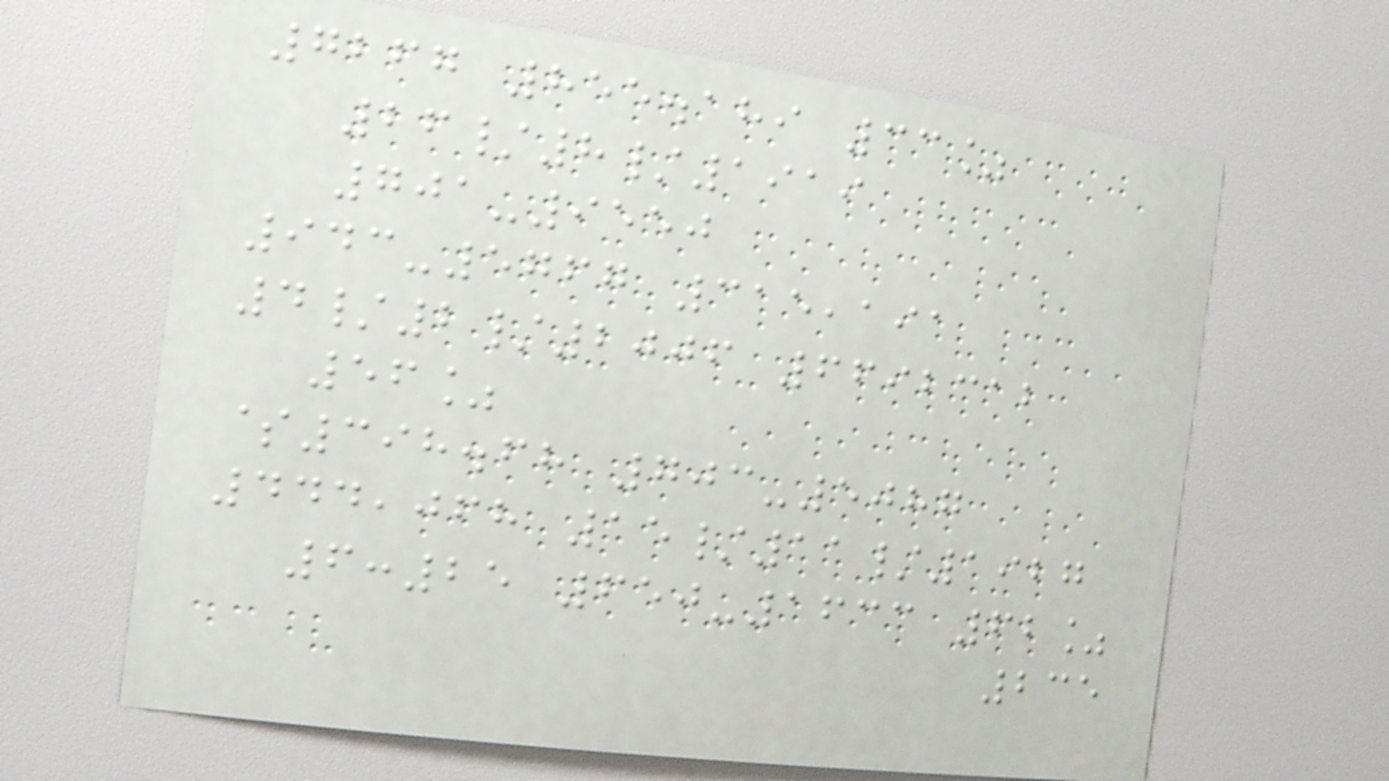7267 855.189 33%
26/8/1919
701-9550
943-5767 315,191
4/2/2006 6692312
56%
$398.68 703-5087
444,068 15/11/1927
6:25 650-1633 62%
235
